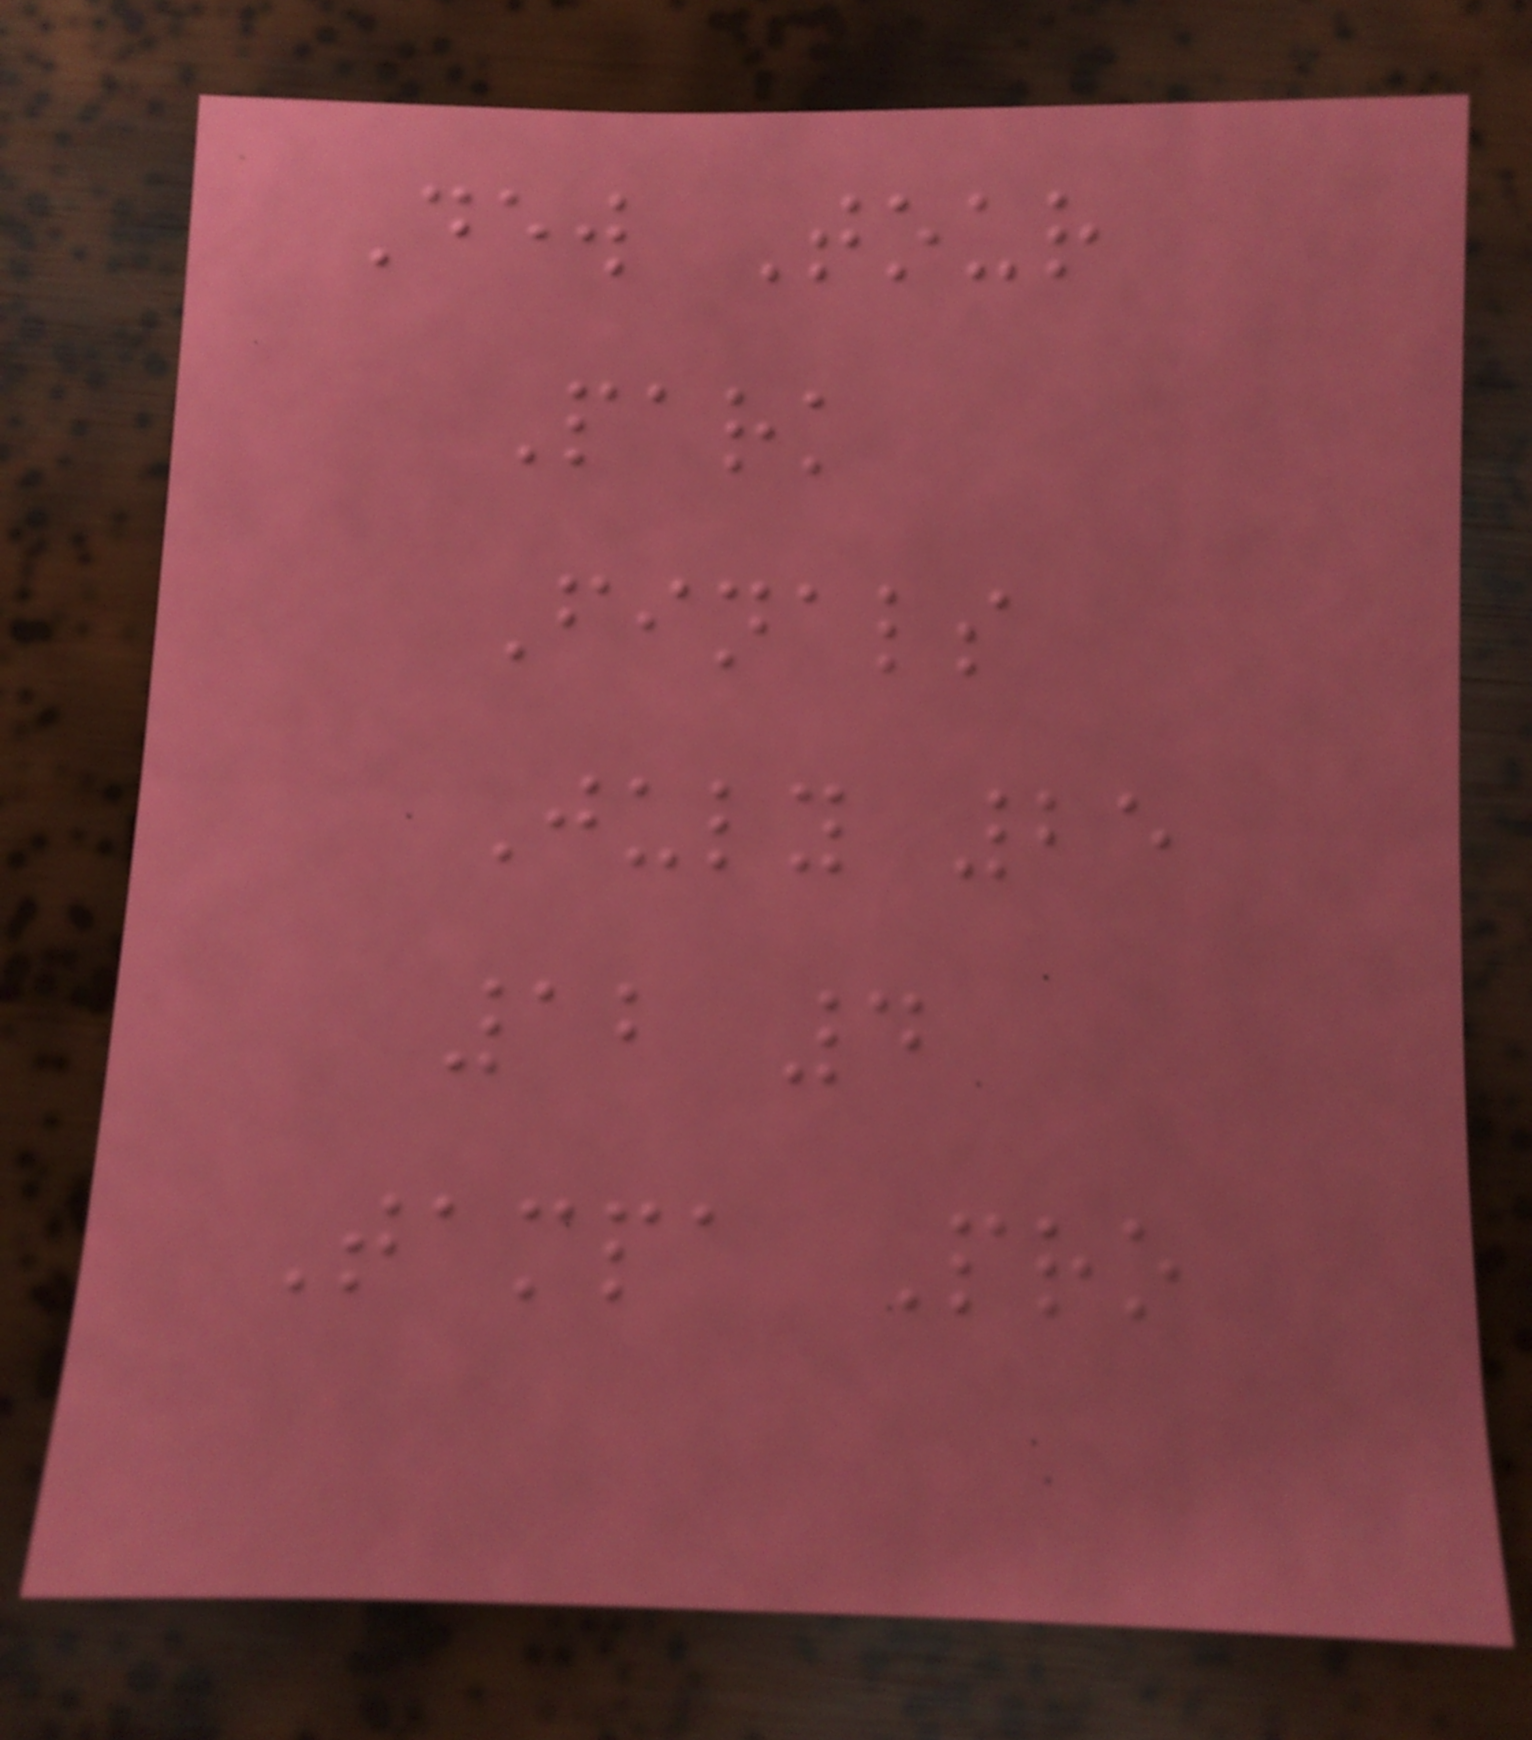Dew Tour
Park
Finals
July 25
12 4
Tampa Pro
